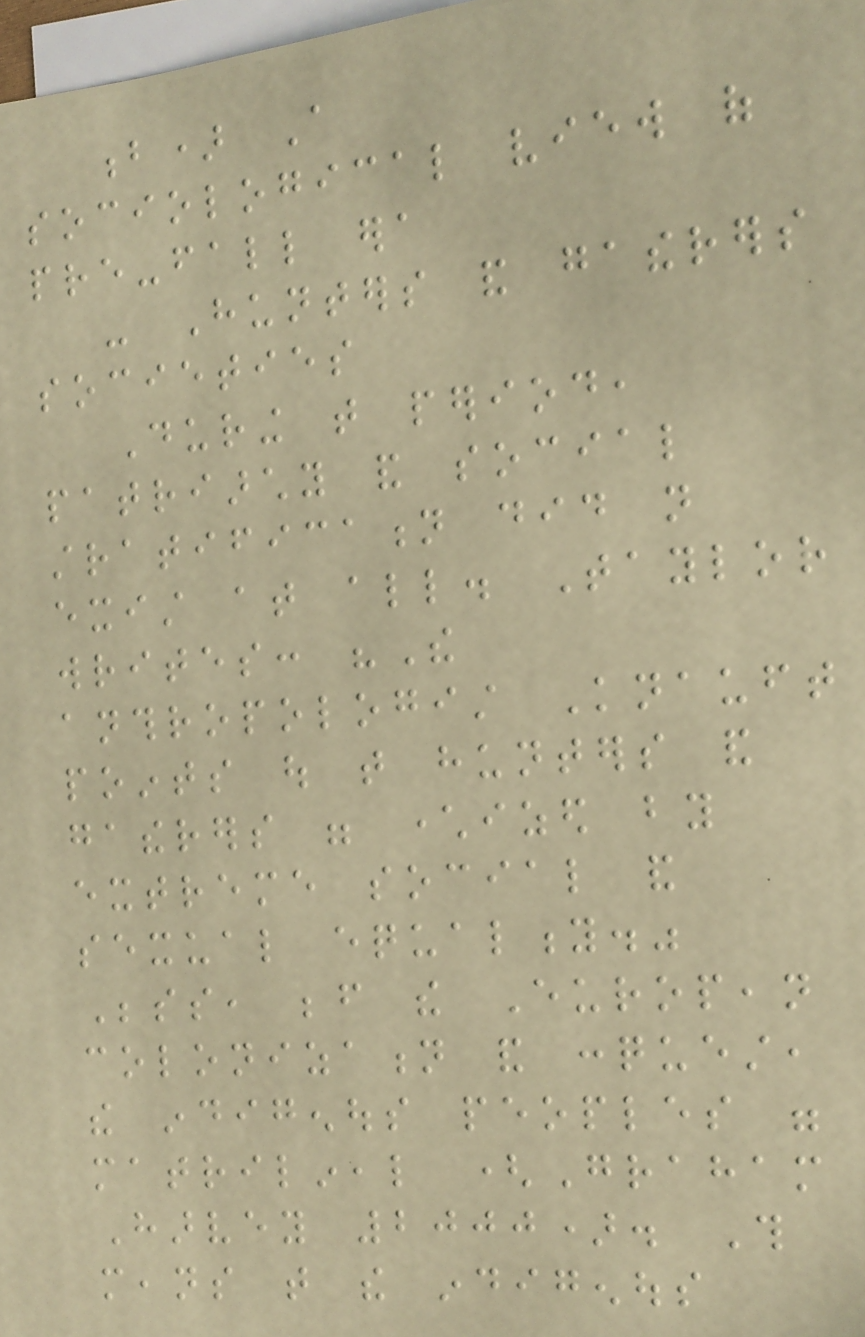b) A
sociological view of
pre-fall era
- Hunters and gatherers
societies
During that period,
patriarchy and social
stratification did not
exist at all. Taylor
writes: "The
anthropologist Knauft
points out that hunters and
gatherers were characterized by
extreme social and
sexual equality."
Besides, before the European
colonization and conquest,
the indigenous peoples were
matrilineal (Graham
Harvey 2000). This
means that the indigenous
